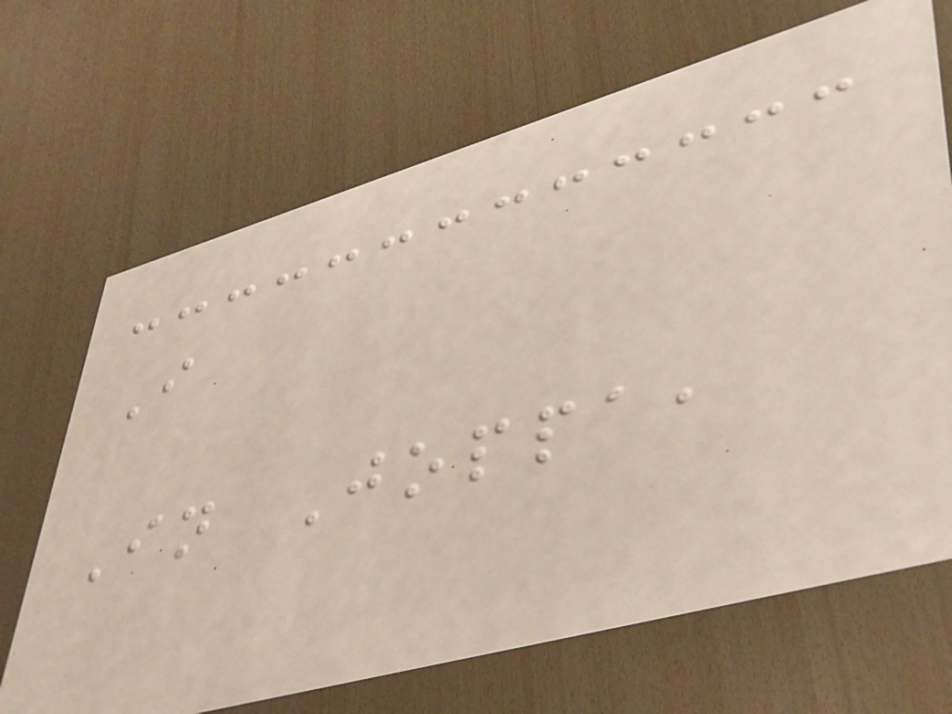I
In Joppa,
